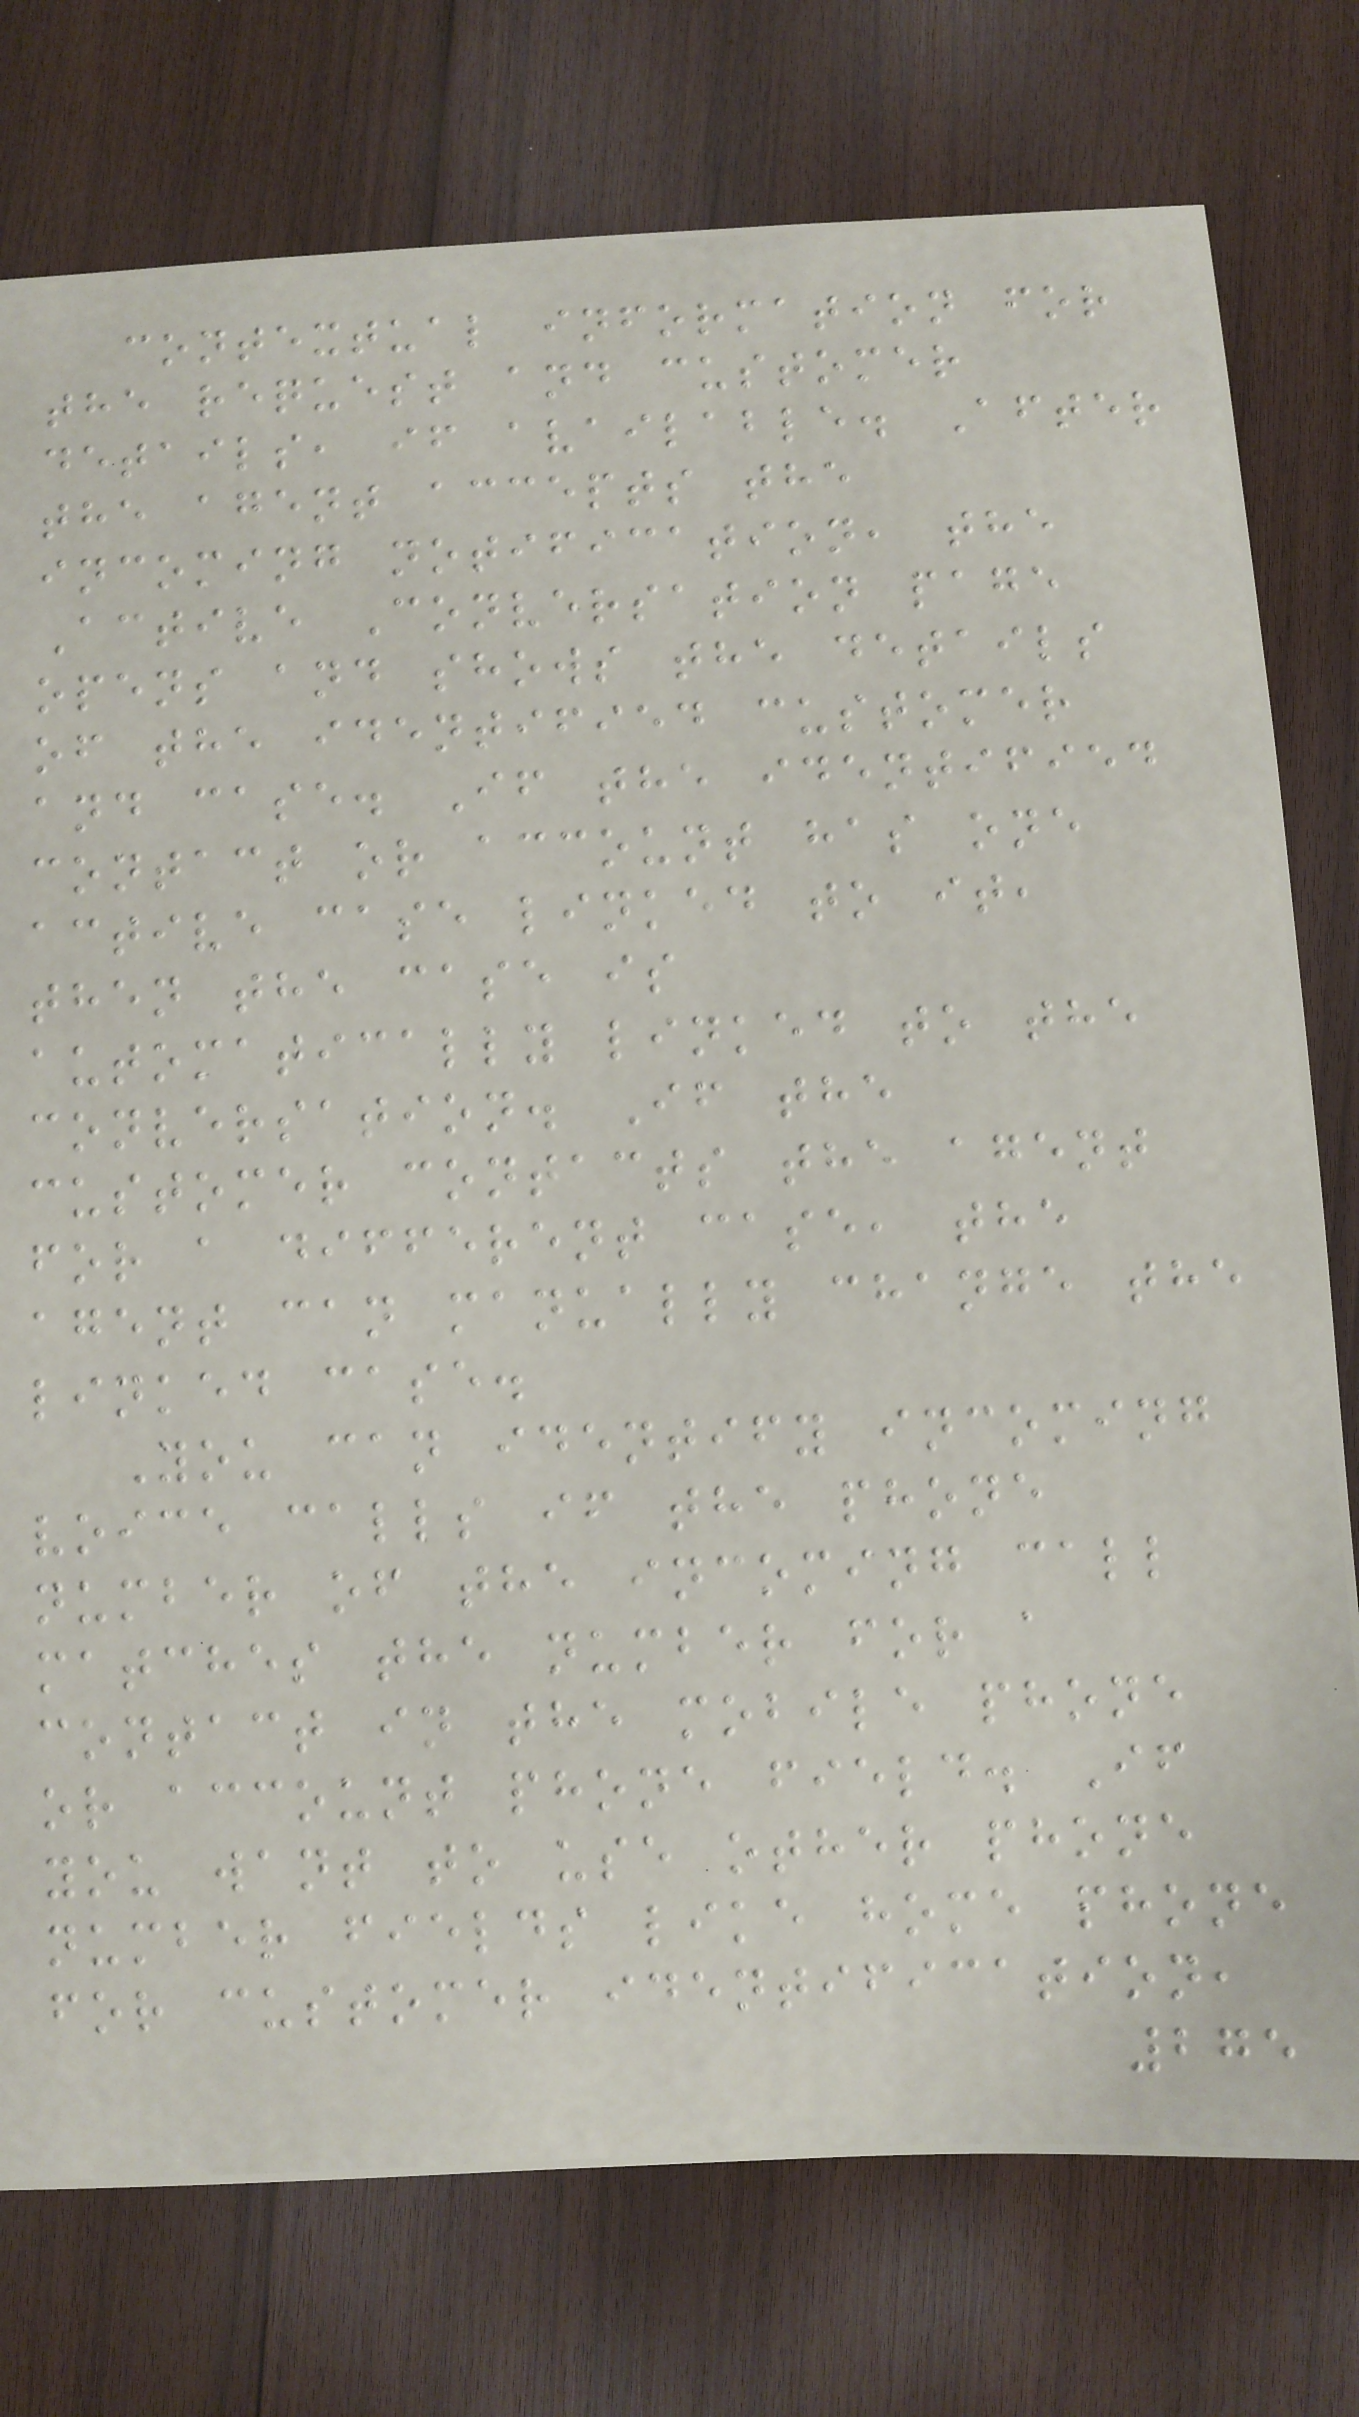contextual information for
the request and customer
details, if available. After
the agent accepts the
incoming notification, the
Active Conversation page
opens and shows the details
of the identified customer
and case. If the identified
contact or account has one
active case linked to it,
then the case is
automatically linked to the
conversation. If the
customer contacts the agent
for a different case, the
agent can manually change the
linked case.
You can identify incoming
voice calls if the phone
number of the incoming call
matches the number for a
contact in the mobile phone
or account phone field. If
you want to use other phone
number fields like home phone
for customer identification,
275
